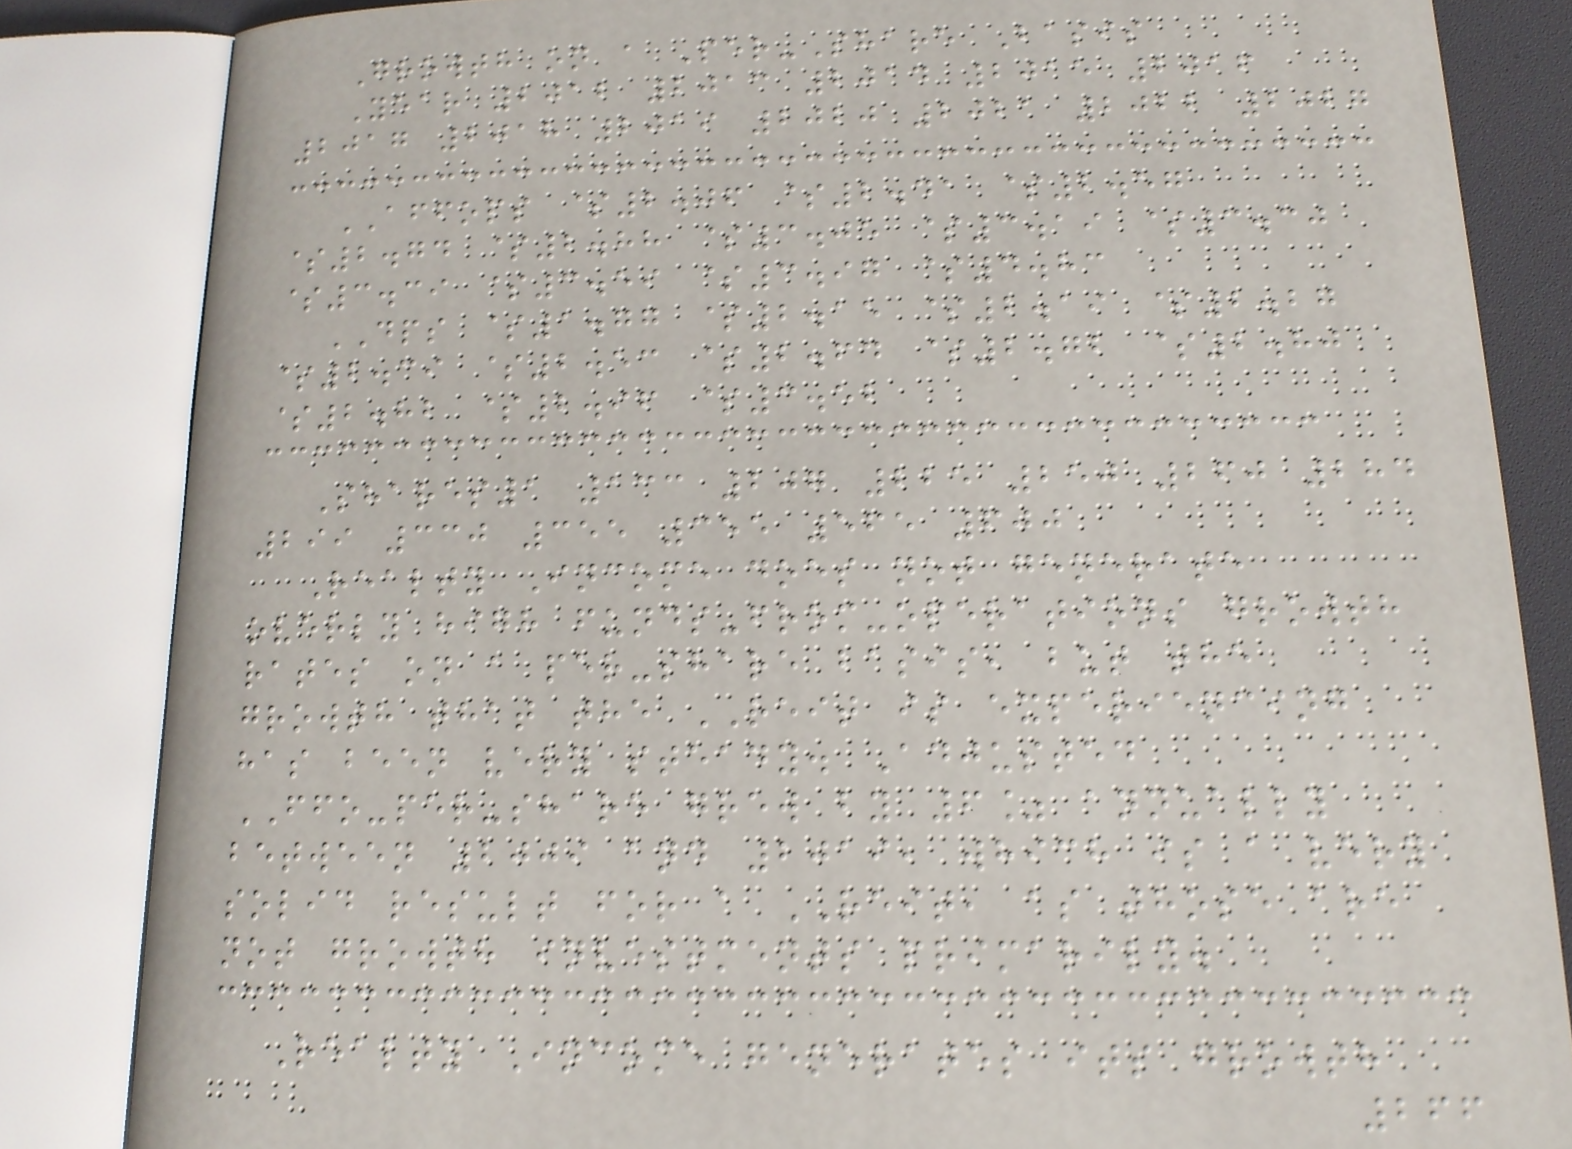Growth on a Per-Share Basis
Year 2012 2013 2014 2015 2016
2017 2018 2019 2020 2021 2022 2027
AFFOPS $2.06 $2.41 $2.57
$2.74 $2.88 $3.05 $3.19 $3.30
$3.39 $3.59 $3.97 $4.83
DPS $1.77 $2.15 $2.19 $2.27
$2.39 $2.53 $2.64 $2.72 $2.80
$2.82 $2.96 $3.52
Shares1 133 207 225 250 260 284
299 330 355 355 565 600
Realty Income does not generate
overly high funds-from-operations growth
rates on a per-share basis, but the
growth that the REIT is experiencing
has been very steady. Adjusted
FFO-per-share grew by 6% annually
between 2009 and 2019, which is a very
solid result for a REIT, as those are
not growth investments primarily.
Realty Income generates its growth
266
